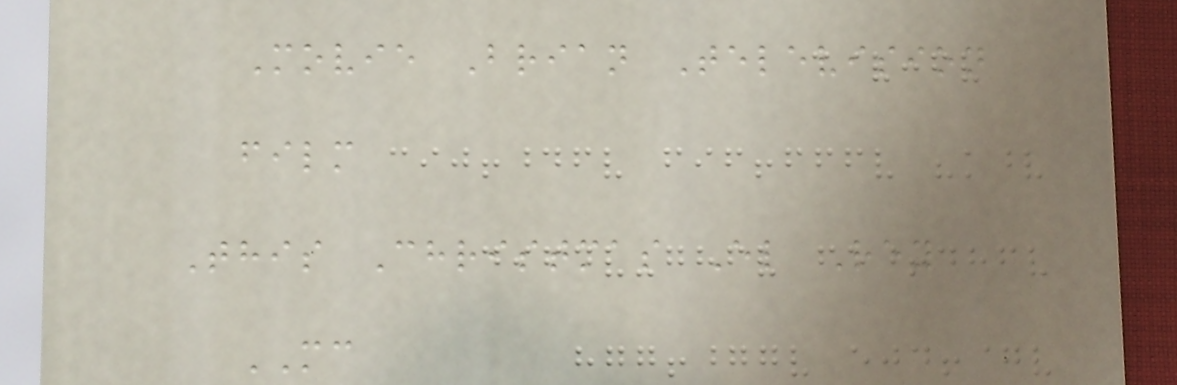Movie Brian Television
film
This Christmas El Rey
MC
